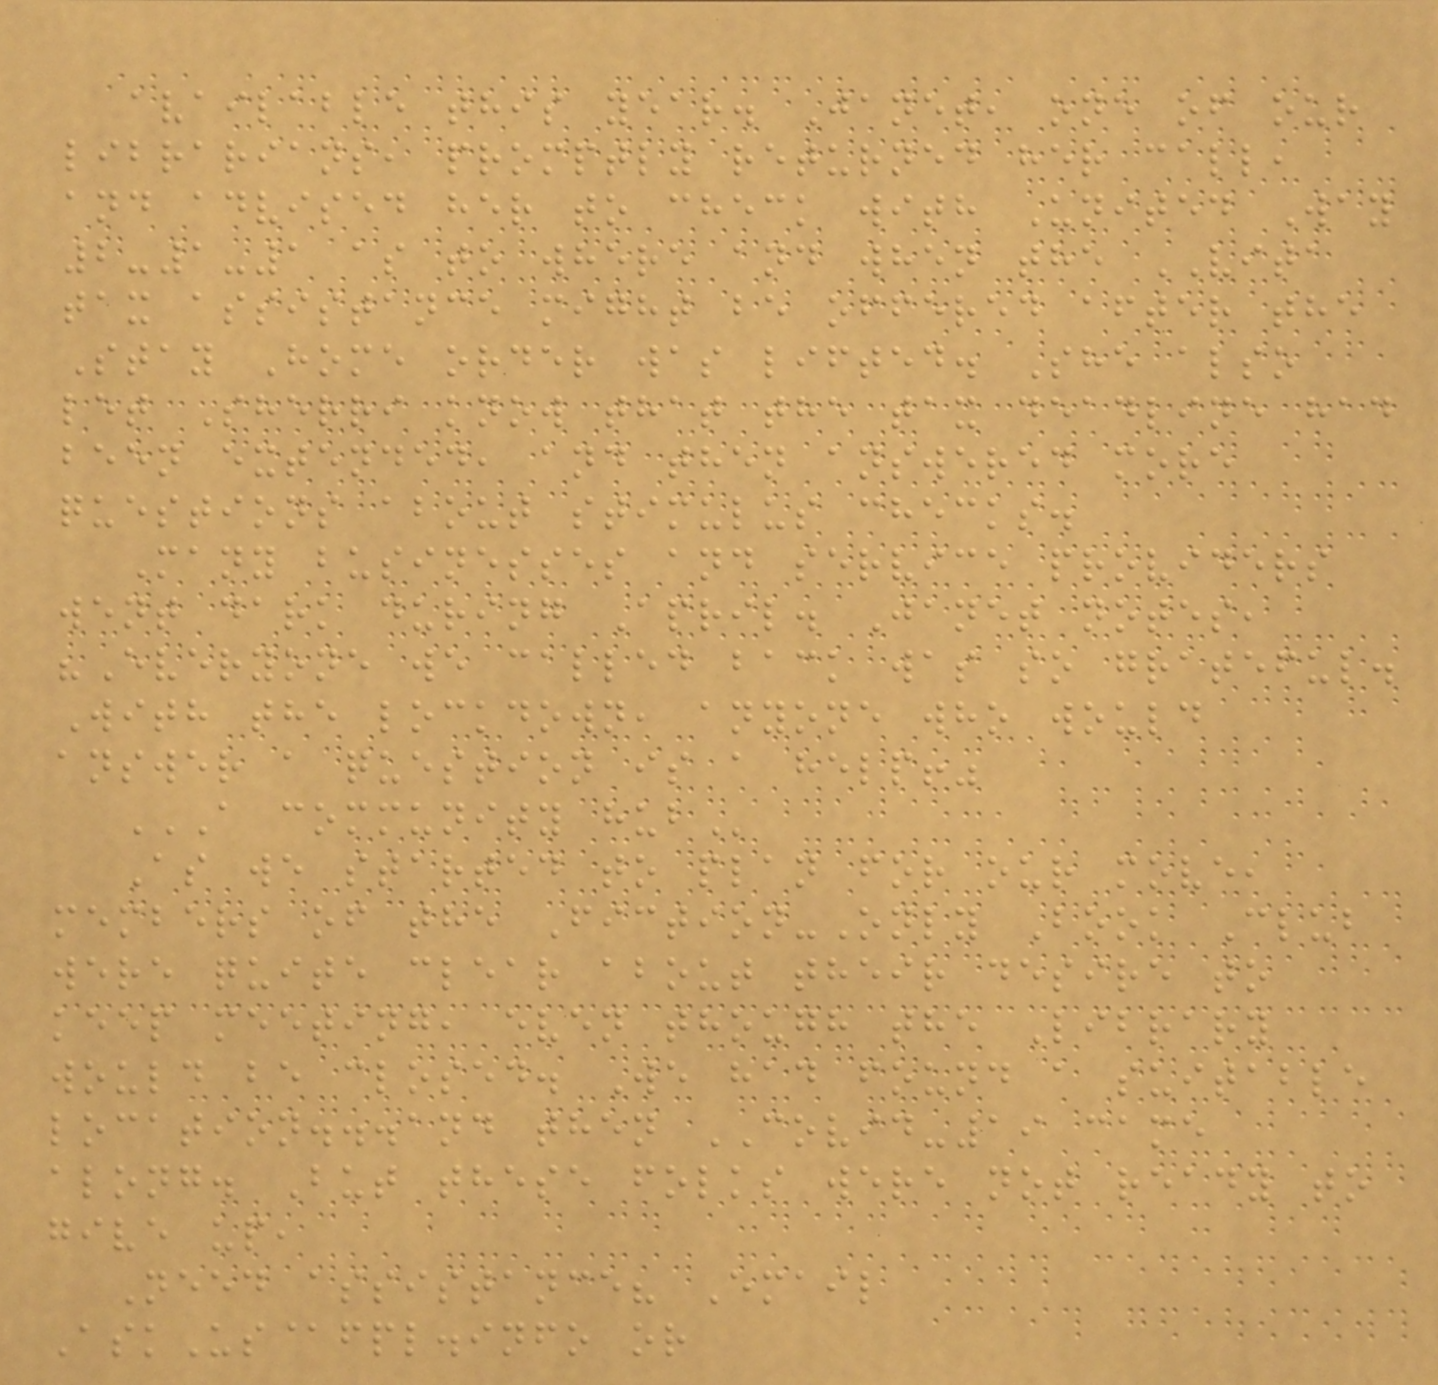available this year. Janet, one of our
librarians, promptly returned her call,
and advised her to check with United Way
2-1-1 as to where and when the VITA
tax assistance might be offered after the
Stay Home order was lifted. She also
let Sherri know that the tax deadline had
been extended, and then answered more
questions about stimulus checks.
Many businesses and service providers
went dark during April. Janet notes,
"Everyone we called back was so grateful.
With the lockdown, anyone who would
answer a question is a help!"
A COMMUNITY HUB
As we started to plan for our move,
members of the Fiction-Only Book Club
were quite clear about their desire to
keep meeting, even though the Library
would be closed. We had found a suitable
location...and then COVID-19 came
along. But these folks were not ready to
give up,
Need assistance? Email
AskUs@fpl.info or
